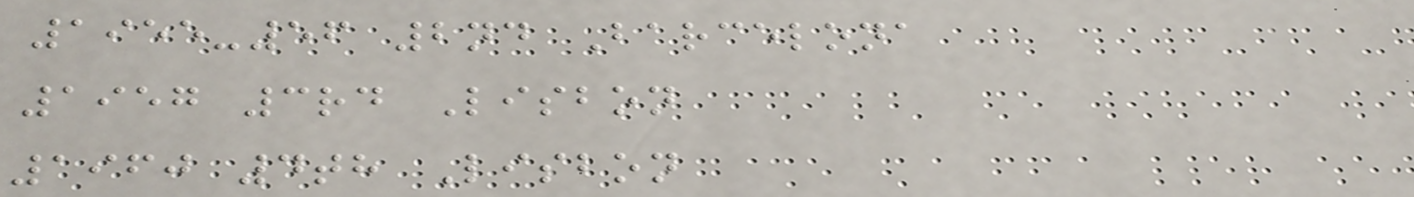1955-56 2nd Barcelona
1957 3rd Lisbon
1960 4th Lisbon
